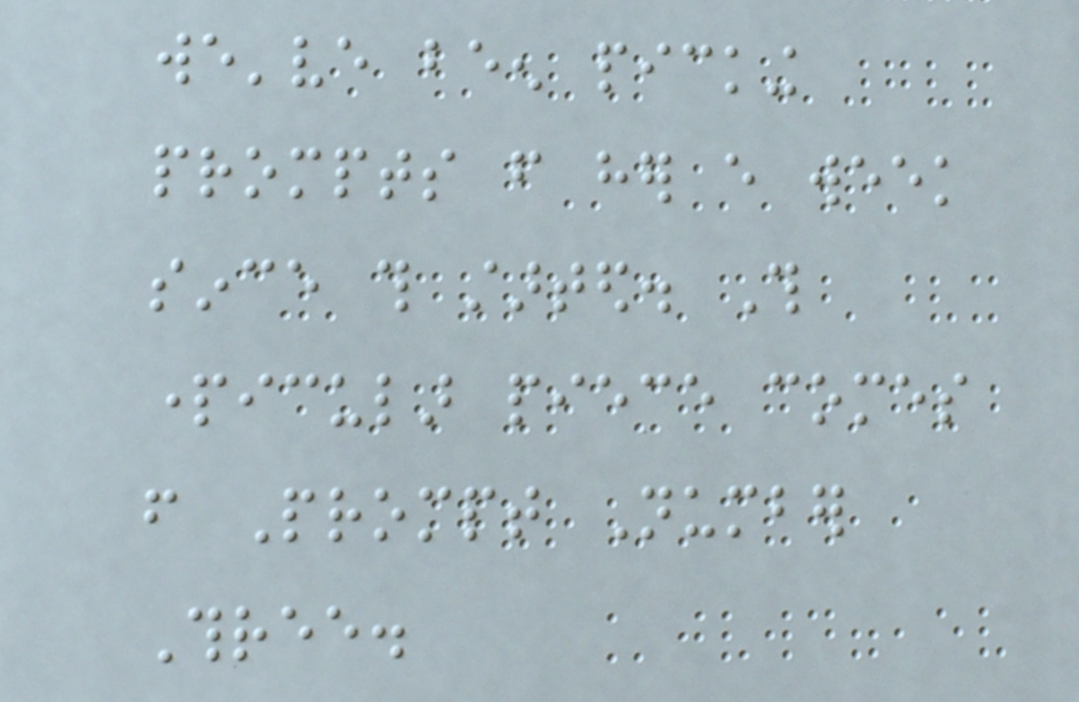we've been picking
prompts from her every week
since this started. This
particular piece comes
from Prompt Number
Three.
